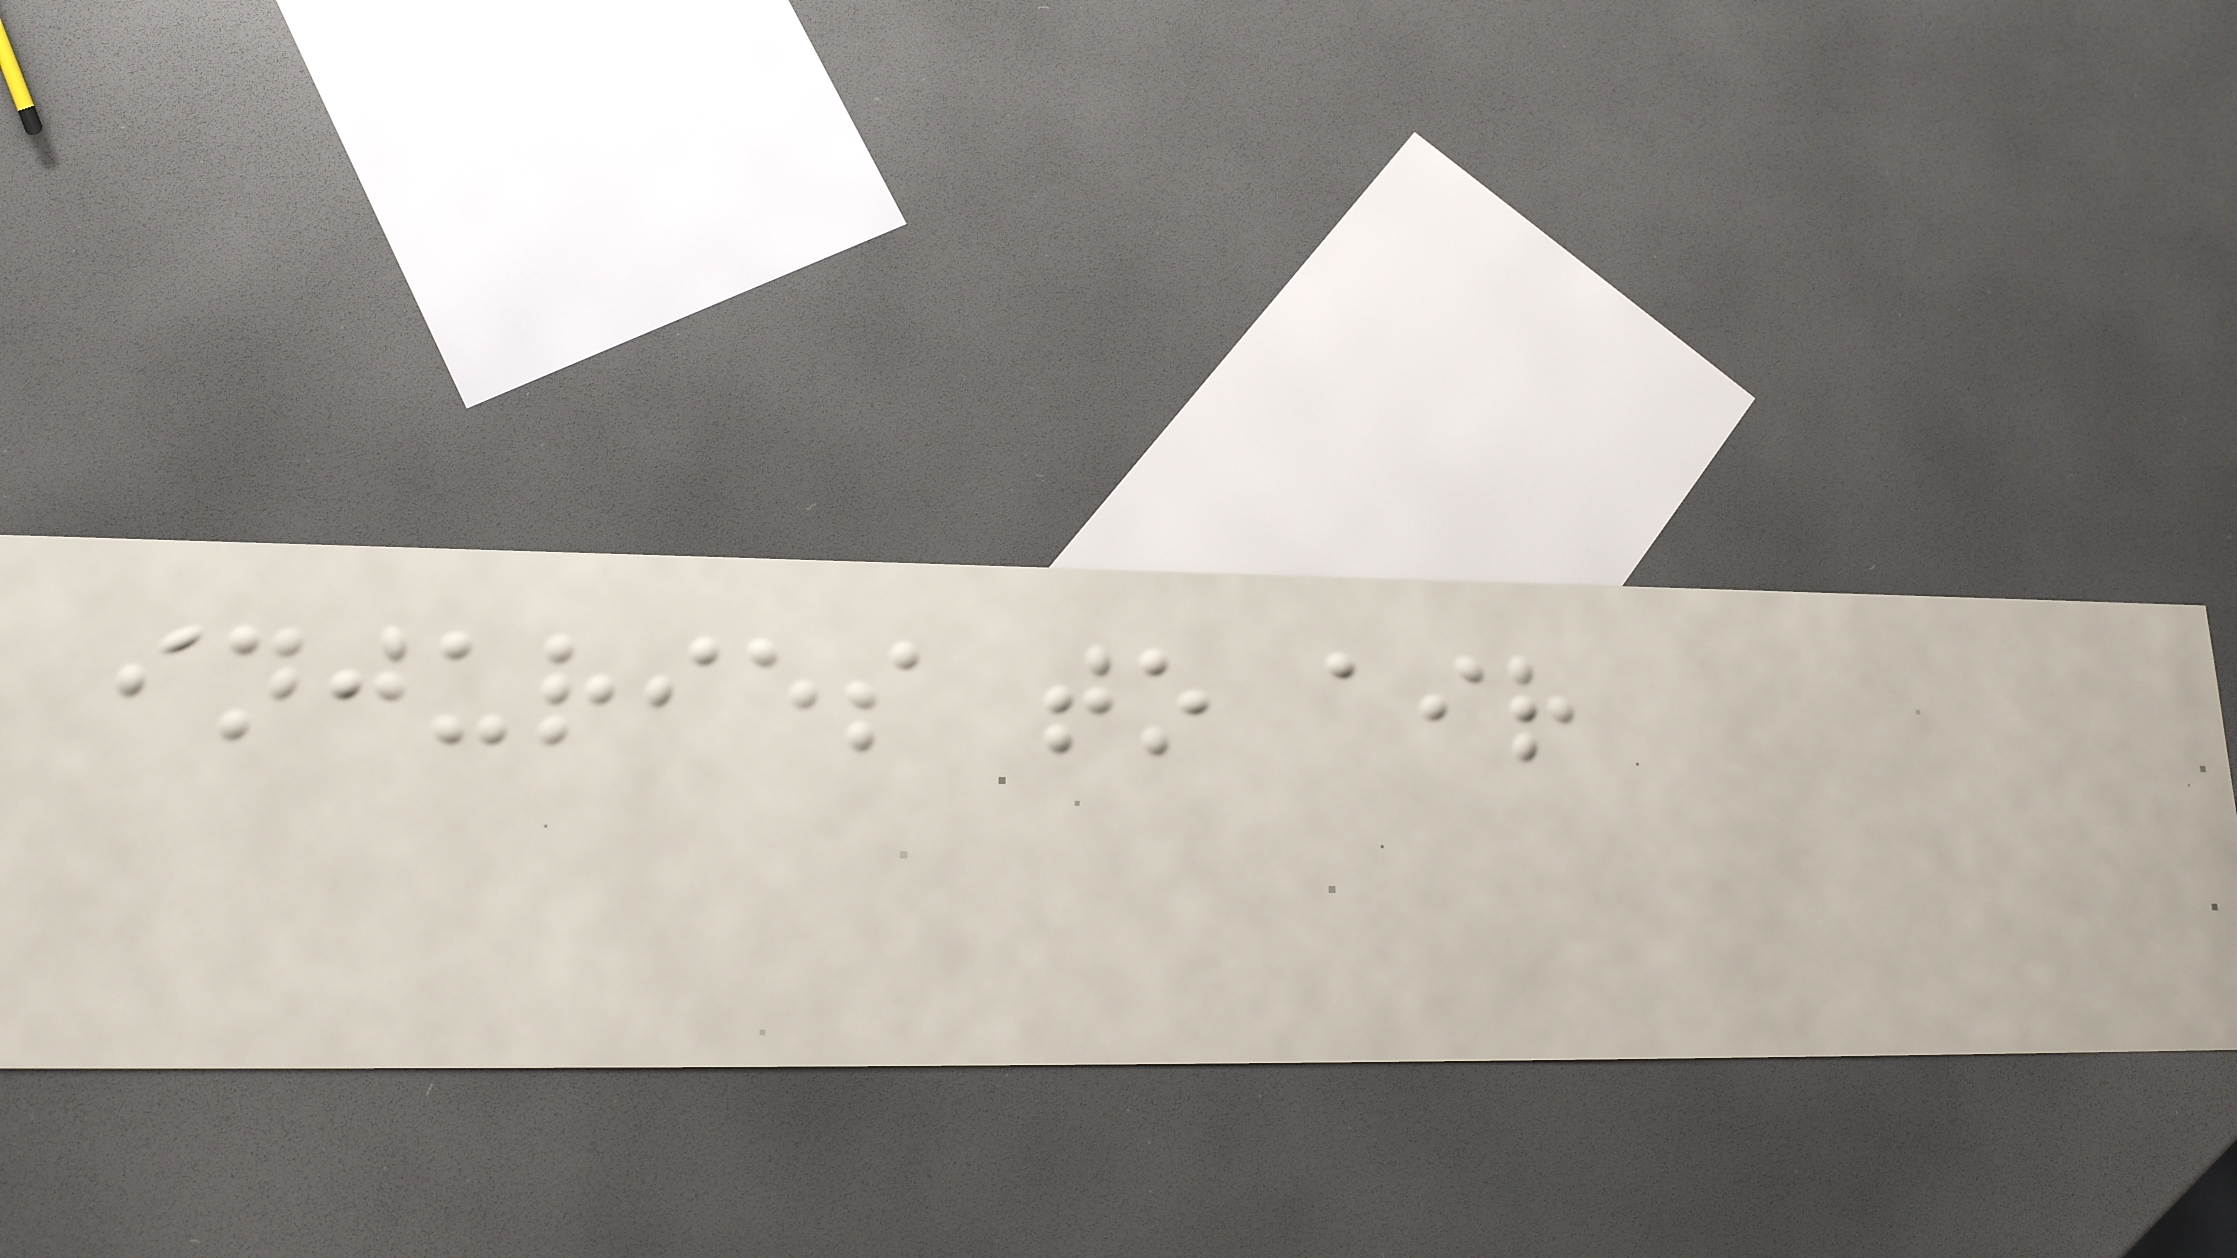injuries to air
